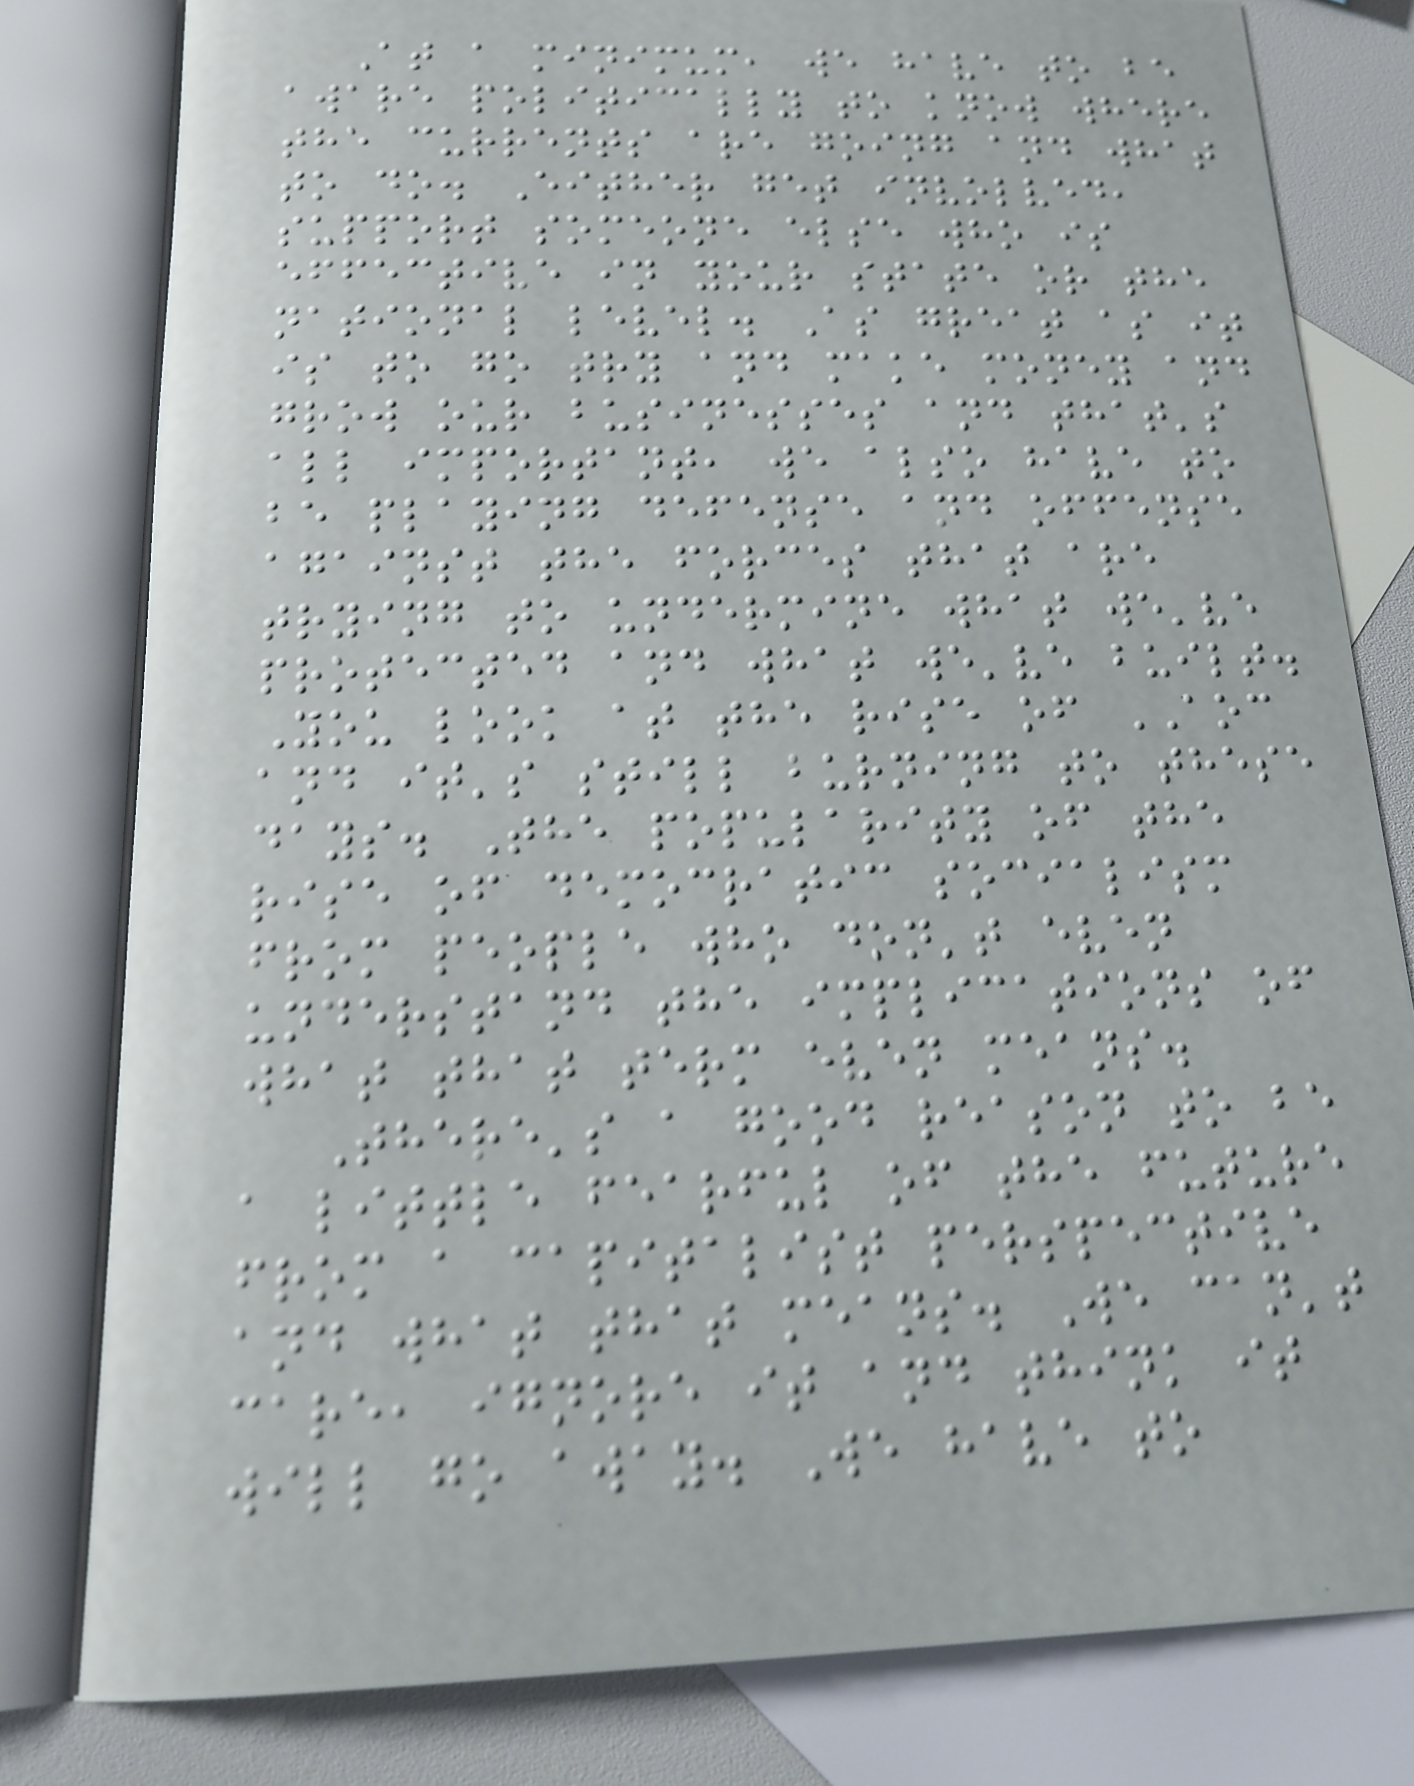At a minimum, we have to be
aware politically to know where
the currents are going and what
to do. Either get involved,
support someone else who is
effective in your state or the
national level. As great as it
is to go try and make money and
grow our businesses and that's
all important, we also have to
be playing defense and offense
against the forces that are
trying to undermine what we've
protected and what we've built.
You look at the rise of AOC
and it's still burning to these
days. The popularity of the
rise of democratic socialism
from people who don't even
understand the implications of
what that term even means.
There's a good reason to be
a little fearful of the future
from a capitalist perspective
and what that means. We can't
care, ignore it and think it
will go away. We have to
